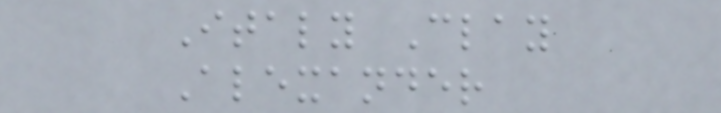Italy Clay
Alexander
